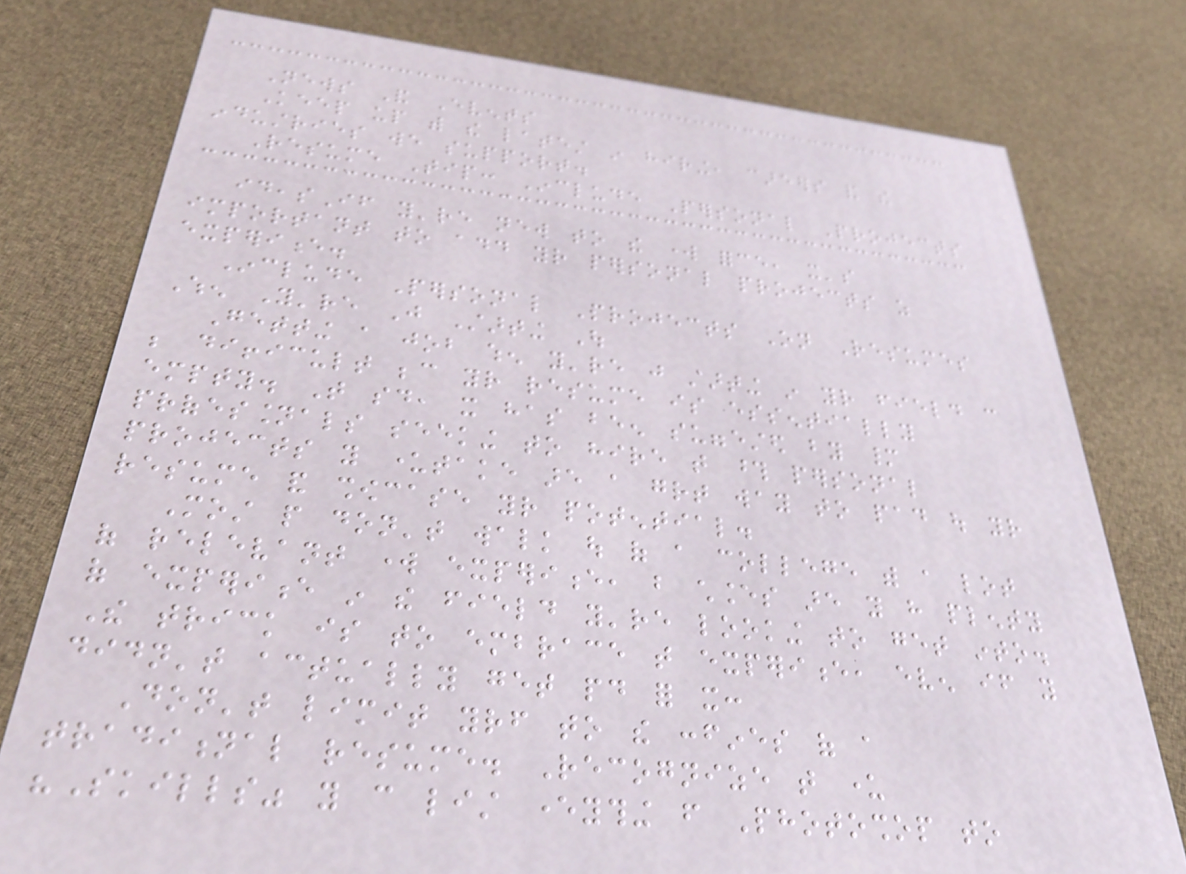News And Events
Keep up with the latest in hiring, careers and the
industries we support.
Resume Tip: Include Personal Projects
ideasIf you're new to the work force, it's
important to add your personal projects as
experience.
Include Personal Projects On Resumes
When You're Just Starting Out
Getting a job when you're just starting in your field can
be difficult because your resume is essentially
empty. That said, it has been suggested by many
professionals seeking to hire that those personal
projects you undertake are a great way to pad out your
resume and showcase your potential.
Most people don't walk out of a college with a lot
of relevant work experience, but chances are you have plenty
of experience in the field you're looking to get into.
The trick is to embrace that experience, even if you
didn't actually get paid for it:
Don't limit yourself to the confines of a
traditional resume. Recognize that under
"Skills" you can list everything from Photoshop to
